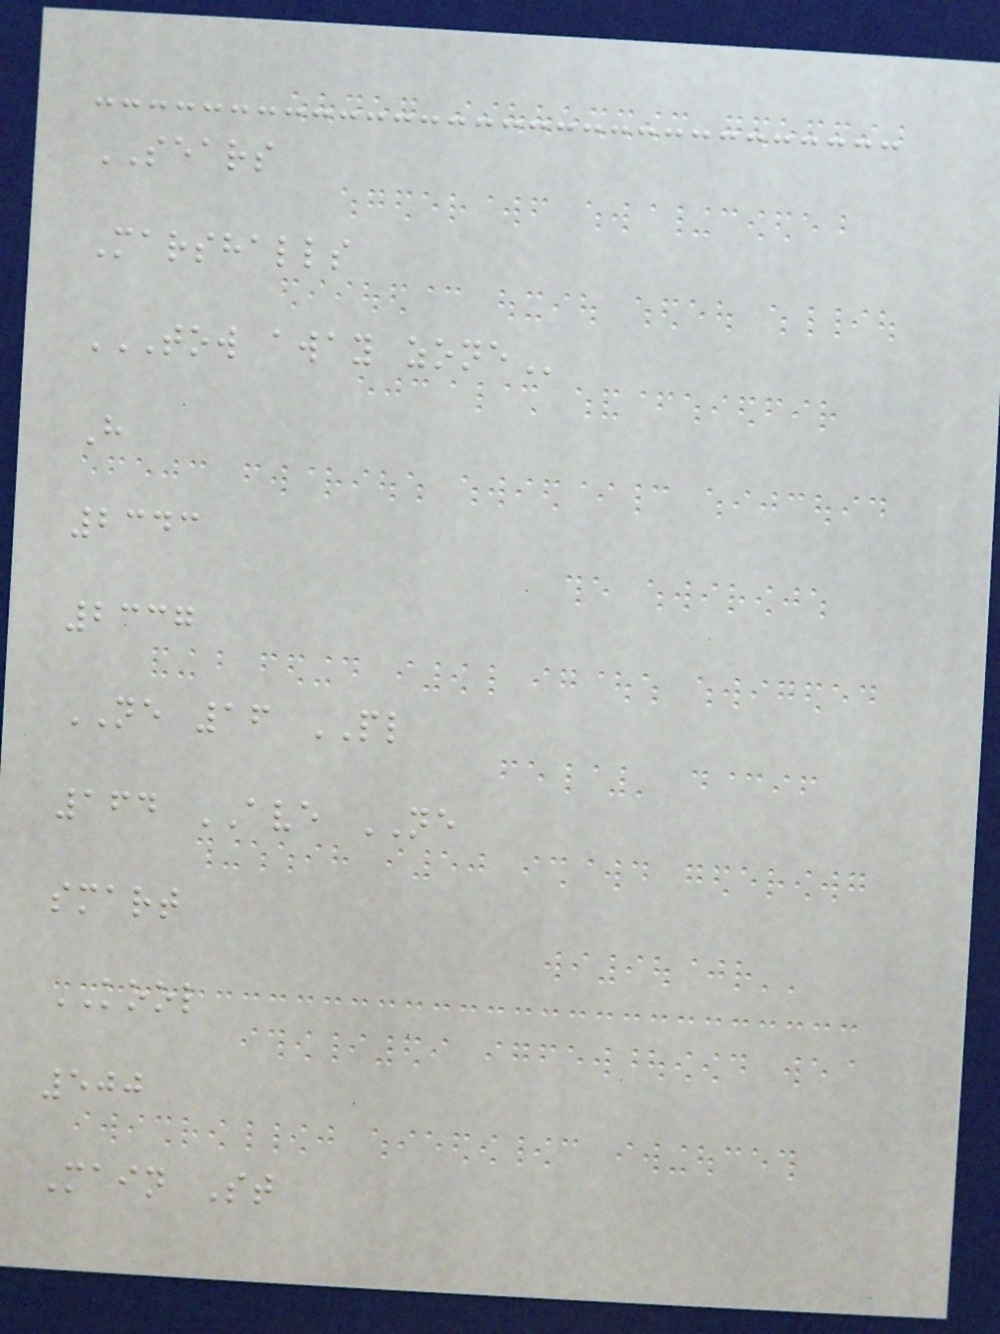SEARS
Marshalls
TOW AWAY ZONE
H
2343
2337
NE 16 PL
164 AVE NE
smart
KOOL
500
Main St
